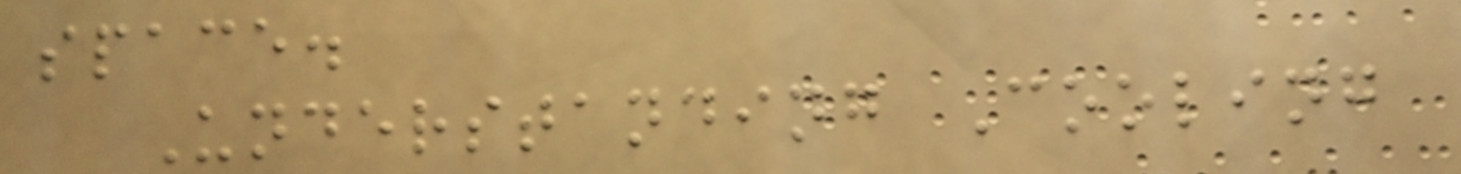space.
Understanding Cooling
